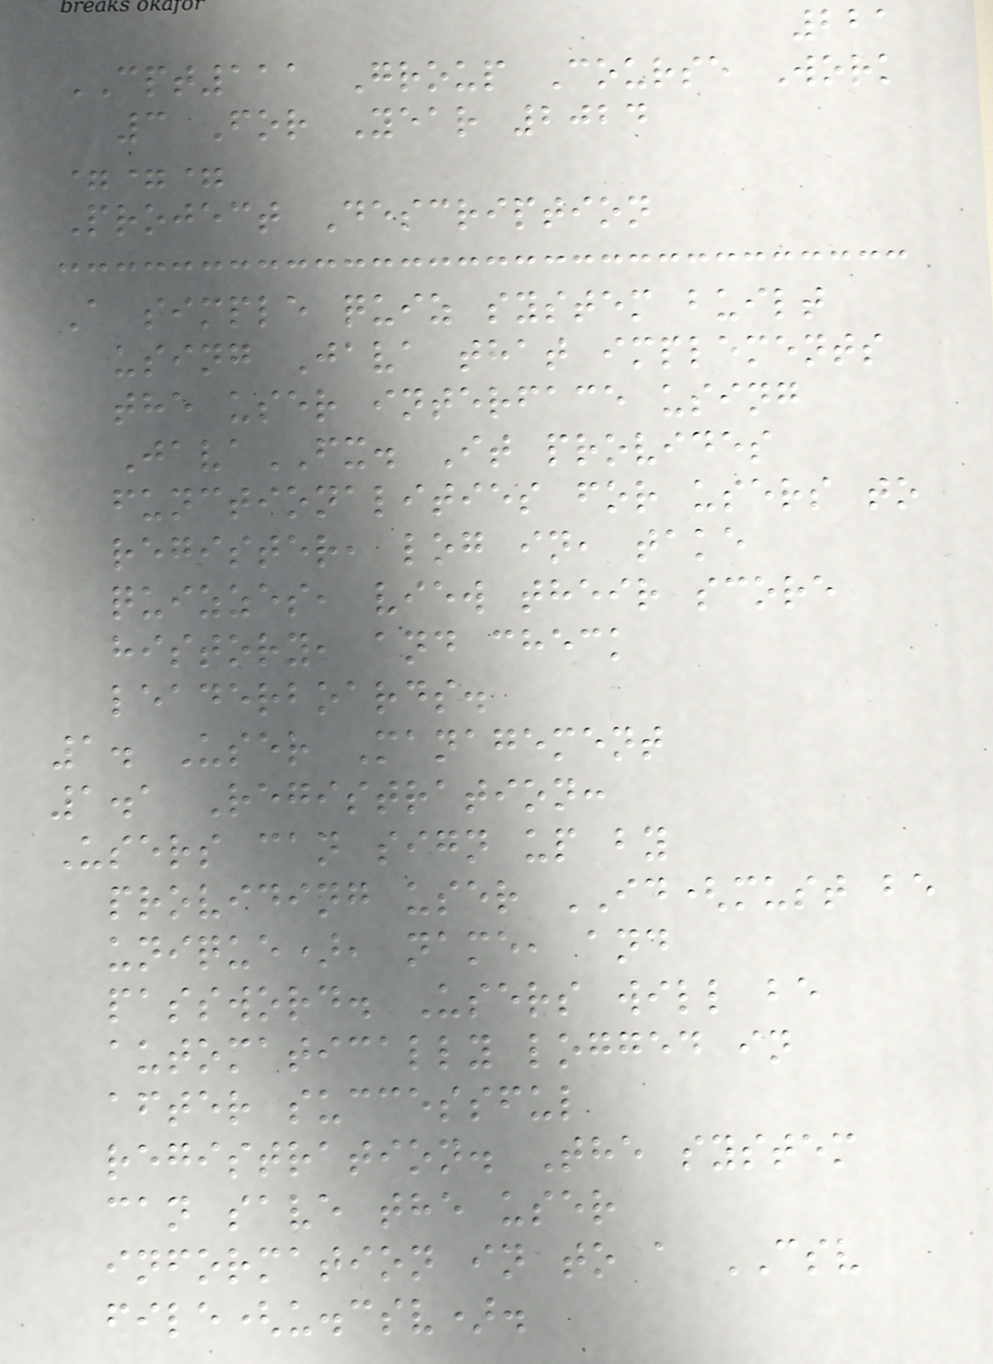221
CPT111 Group Course Work
3 For Year 2024
===
Project Description
A simple quiz system built
using Java that implements
the user interface using
JavaFX. It provides
functionalities for users to
register, log in, take
quizzes, view their score
history, and check
leaderboards.
1. User Management
1.1 Registration:
Users can sign up by
providing user ID(must be
unique), name, and
password. Users will be
automatically logged in
after successful
registration. The system
can save the user
information in to a CSV
file(u.csv).
